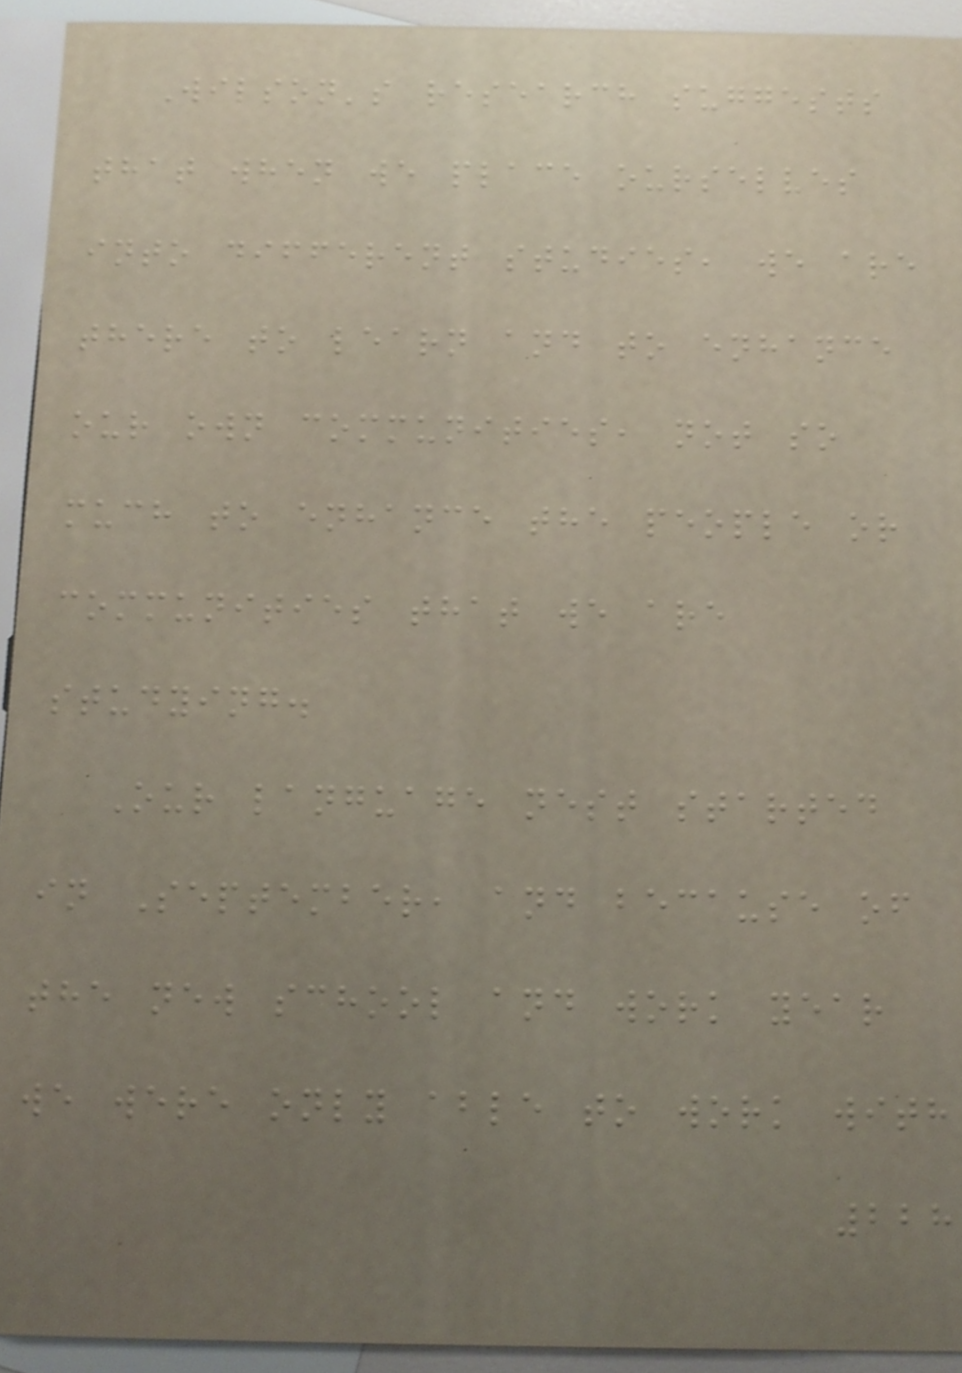Wilson's research suggests
that when we place ourselves
into different studies, we are
there to learn and to enhance
our own communities, not so
much to enhance the people or
communities that we are
studying.
Our language nest started
in September, and because of
the new school and work year
we were only able to work with
228
